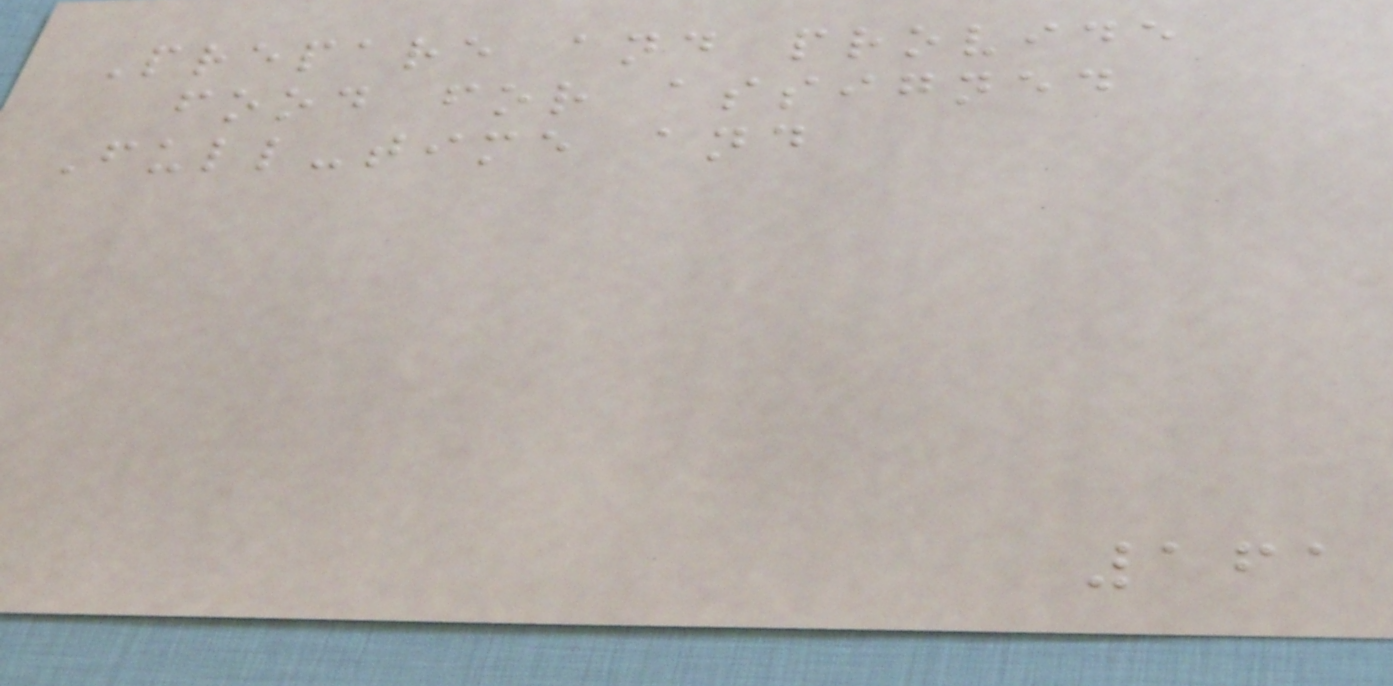Prepare and provide
food for assigned
Full-time and
161
